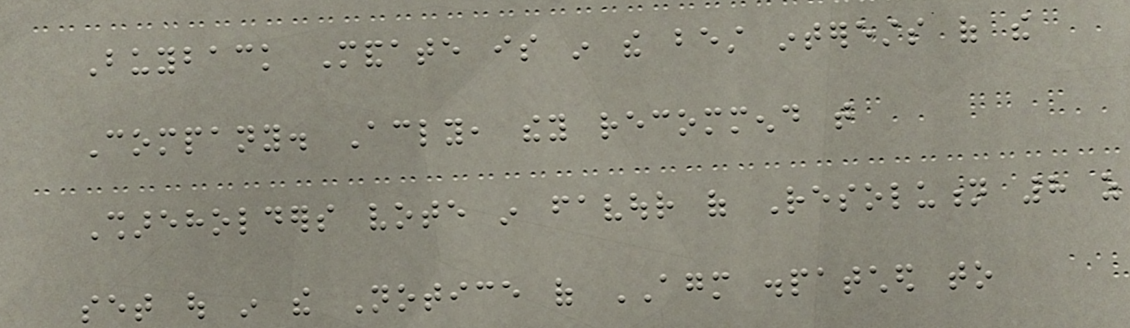Buyback Mandate is in the best interests of the
Company. Accordingly, they recommend that
Shareholders vote in favour of Resolution 8 as
set out in the Notice of AGM dispatched to
